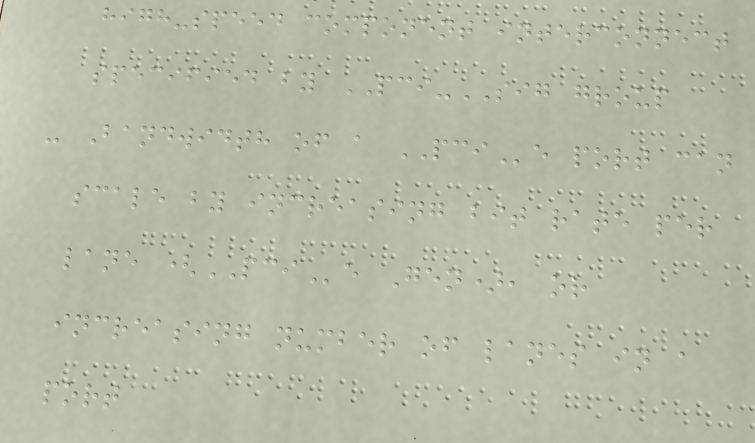high-speed component interconnect
specified by PCI-SIG group
- Bandwidth of a PCIe port can
scale by increasing bit rate per
lane (PCIe Gen), or
increasing number of lanes in a
port
